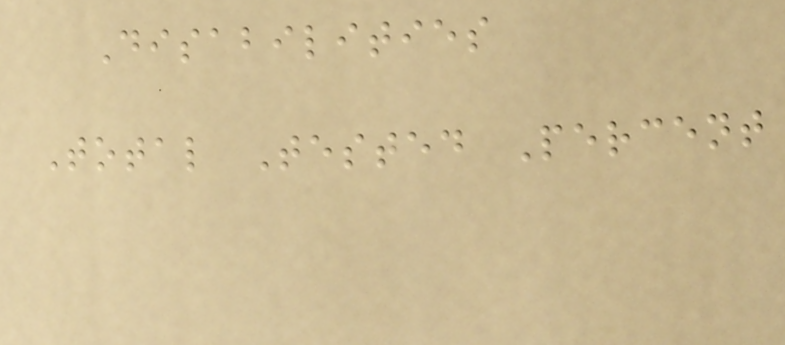Disabilities
Total Tested Percent
